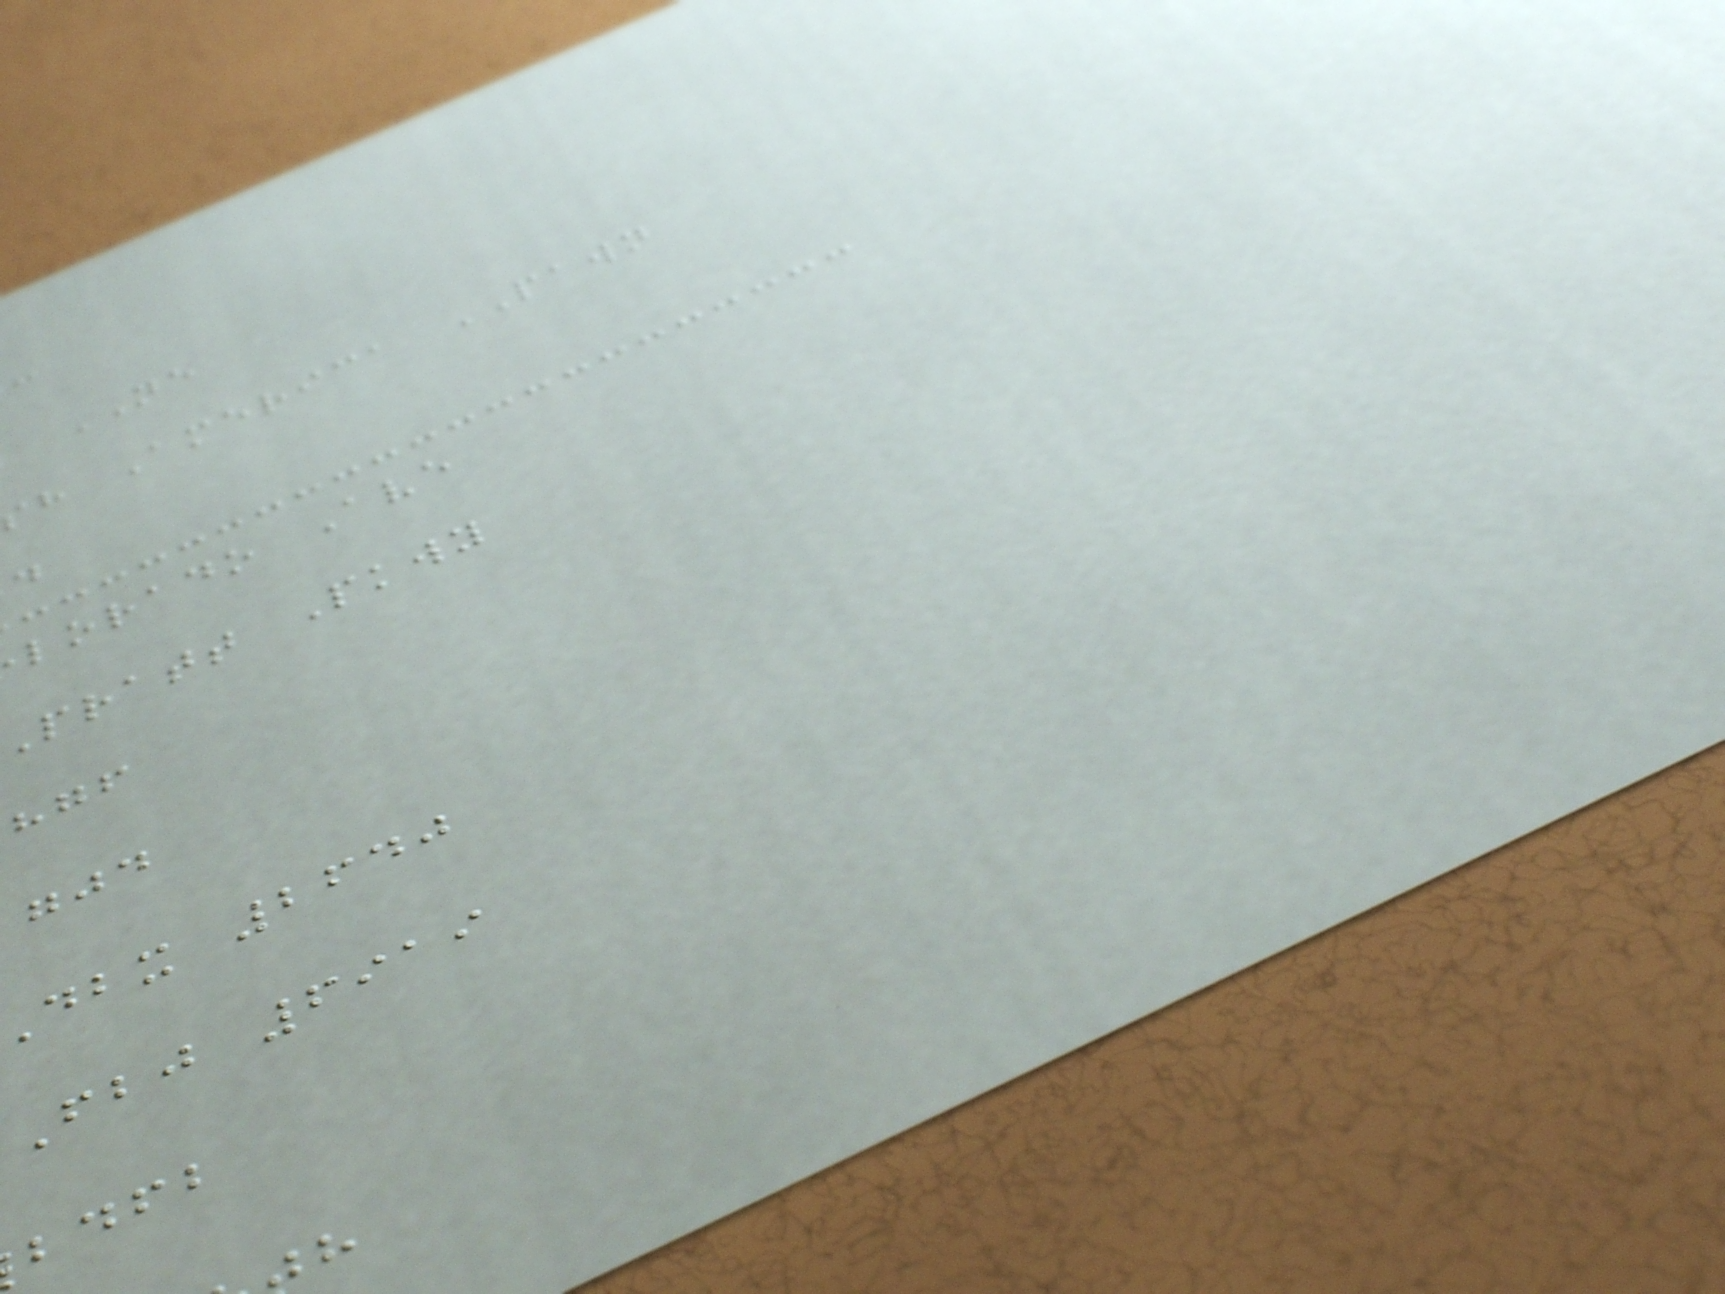NE
h America PAWN
lorado Ave
pratt Pkwy
dbx 2640
fbj 6919
bdfb
